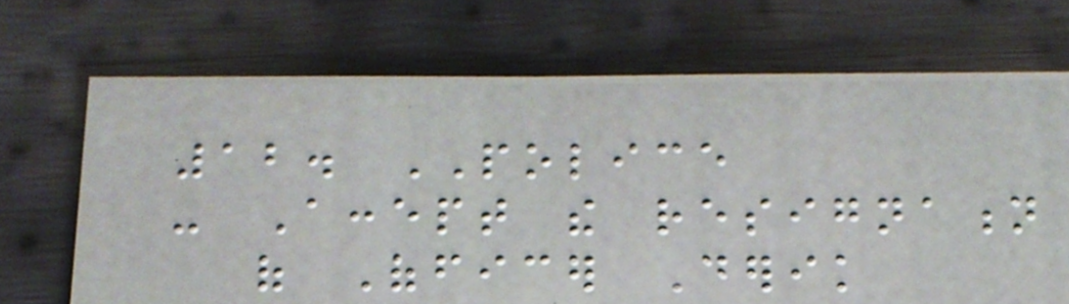12. POLICE
- Accept the resignation
of Officer Derik
